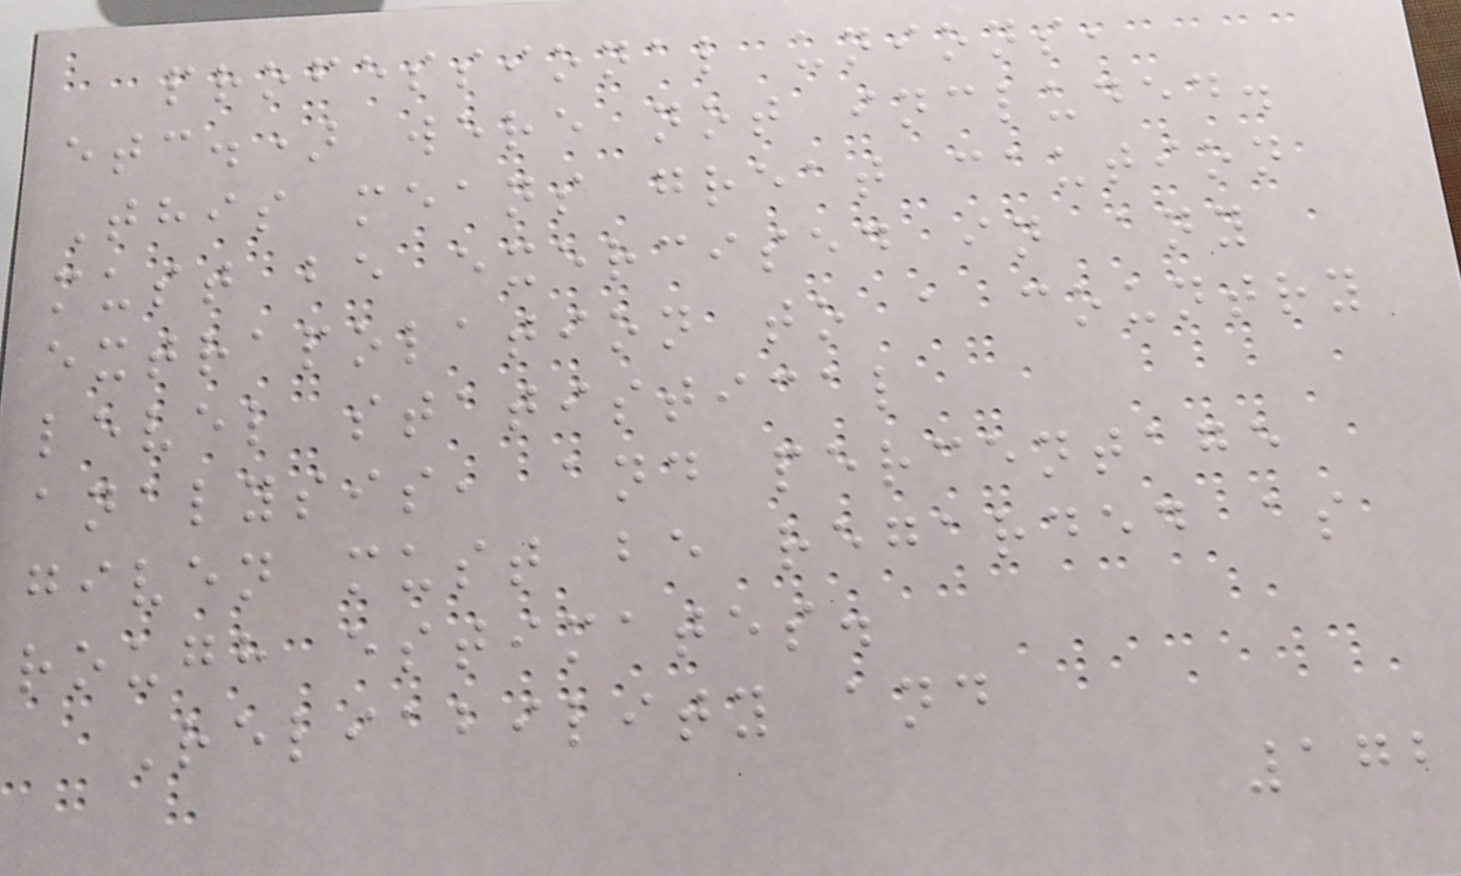professional unions,
etc.) were not included.
This means great caution
must be exercised in any
extrapolation to a country
level statistical
analysis, and percentage
given must be regarded as
rough estimates.
Reliability and
172
